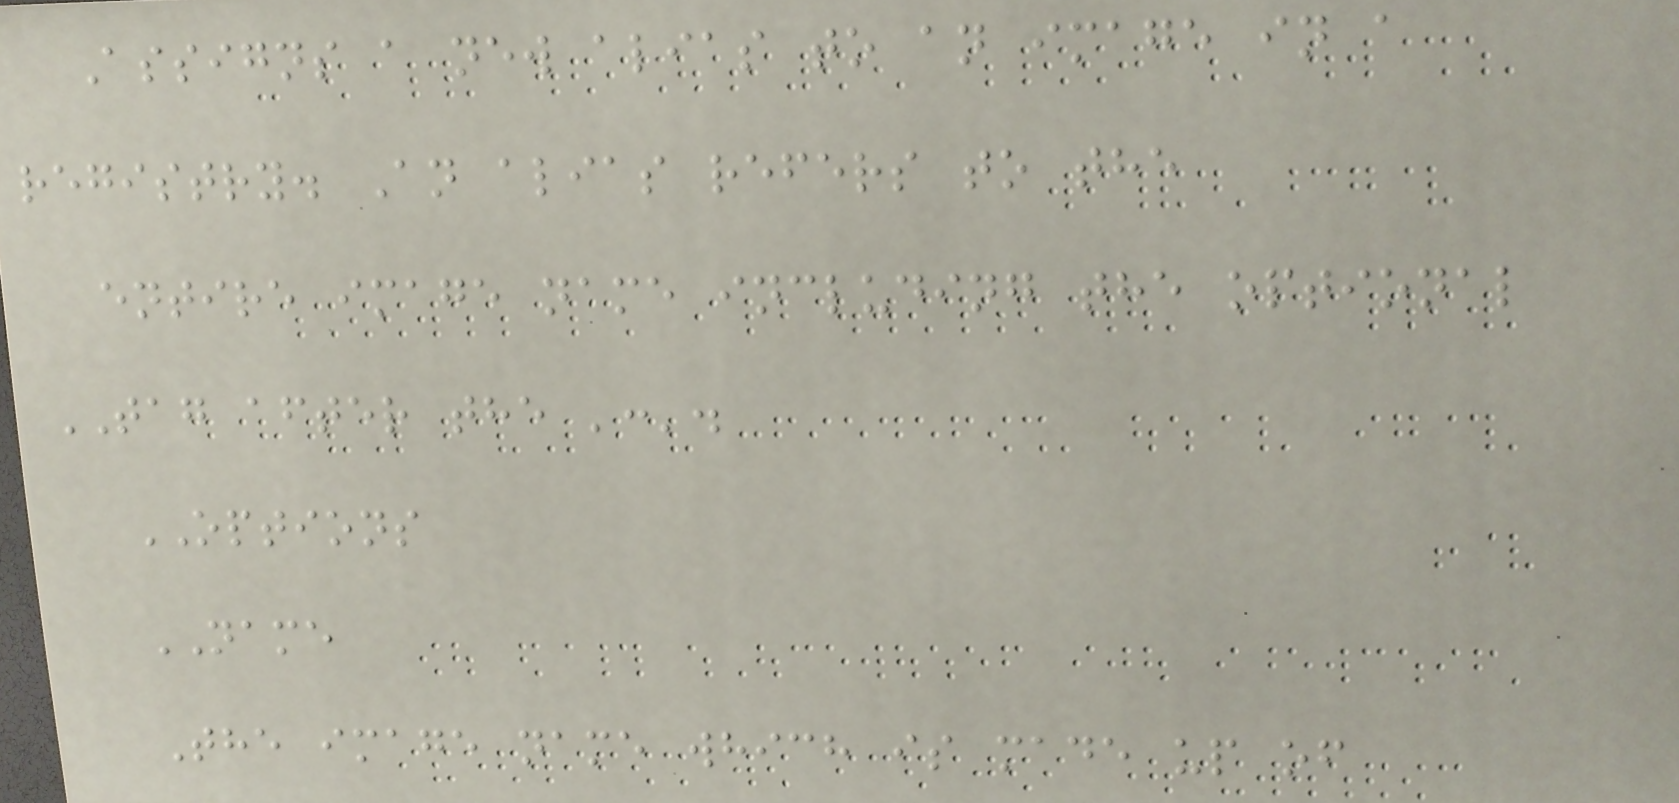Assigns a new alias to an image in a
registry. An alias refers to the
entire image name including the optional
TAG after the ':'.
OPTIONS
NAME
The image name which is made up of
